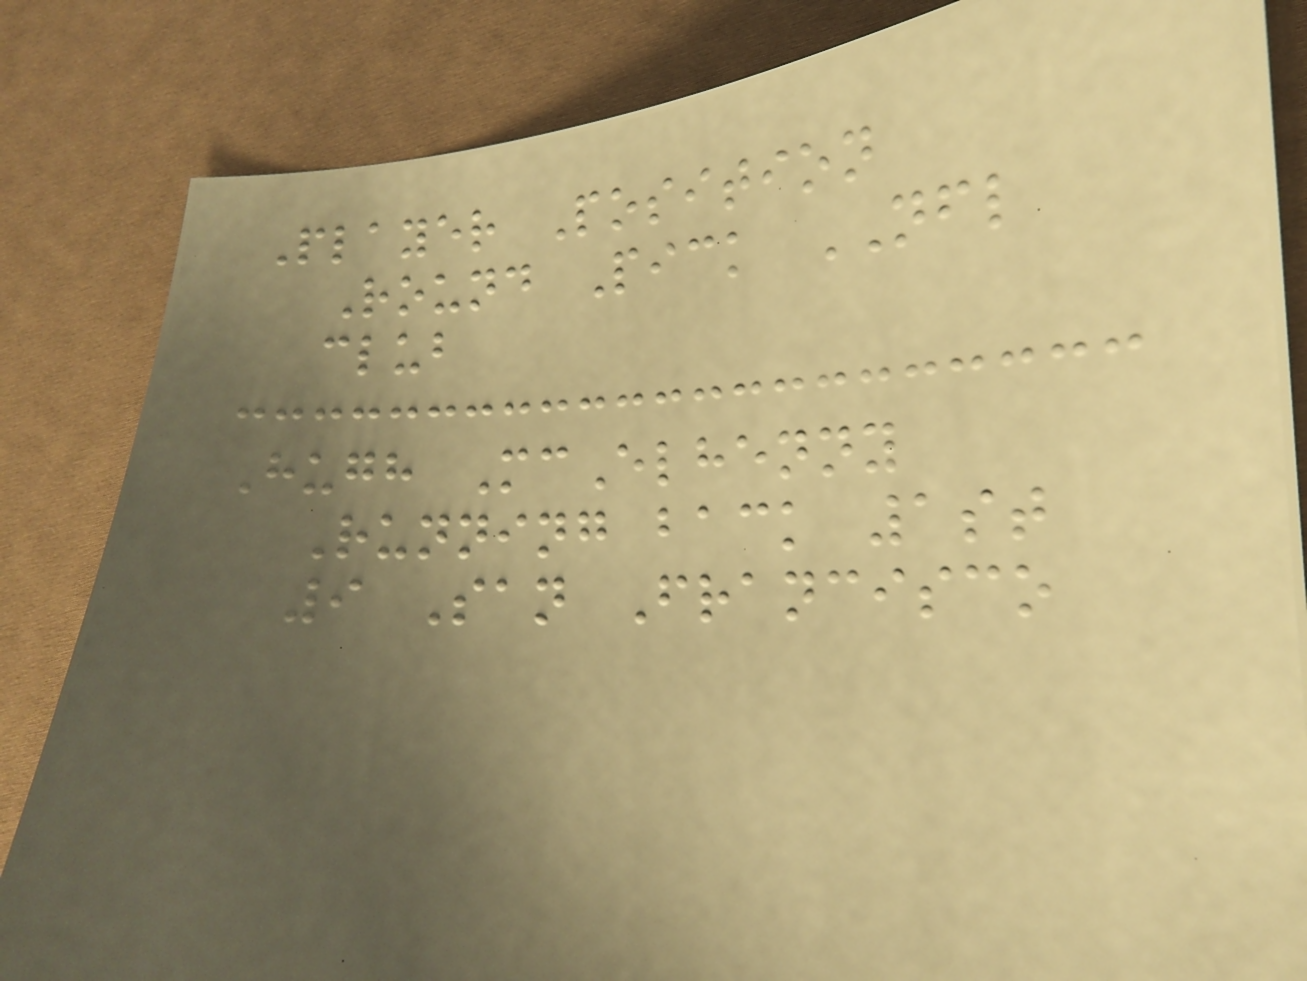Player Position
Round Pick NFL
club
Hugh McElhenny
Running back 1st
9 San Francisco
